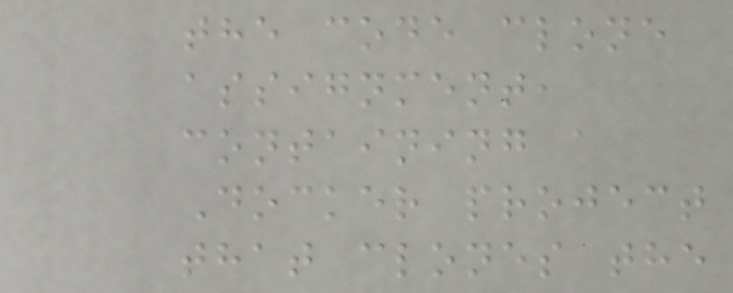the code clone
assignment,
containing a
Docker project
that clones the
